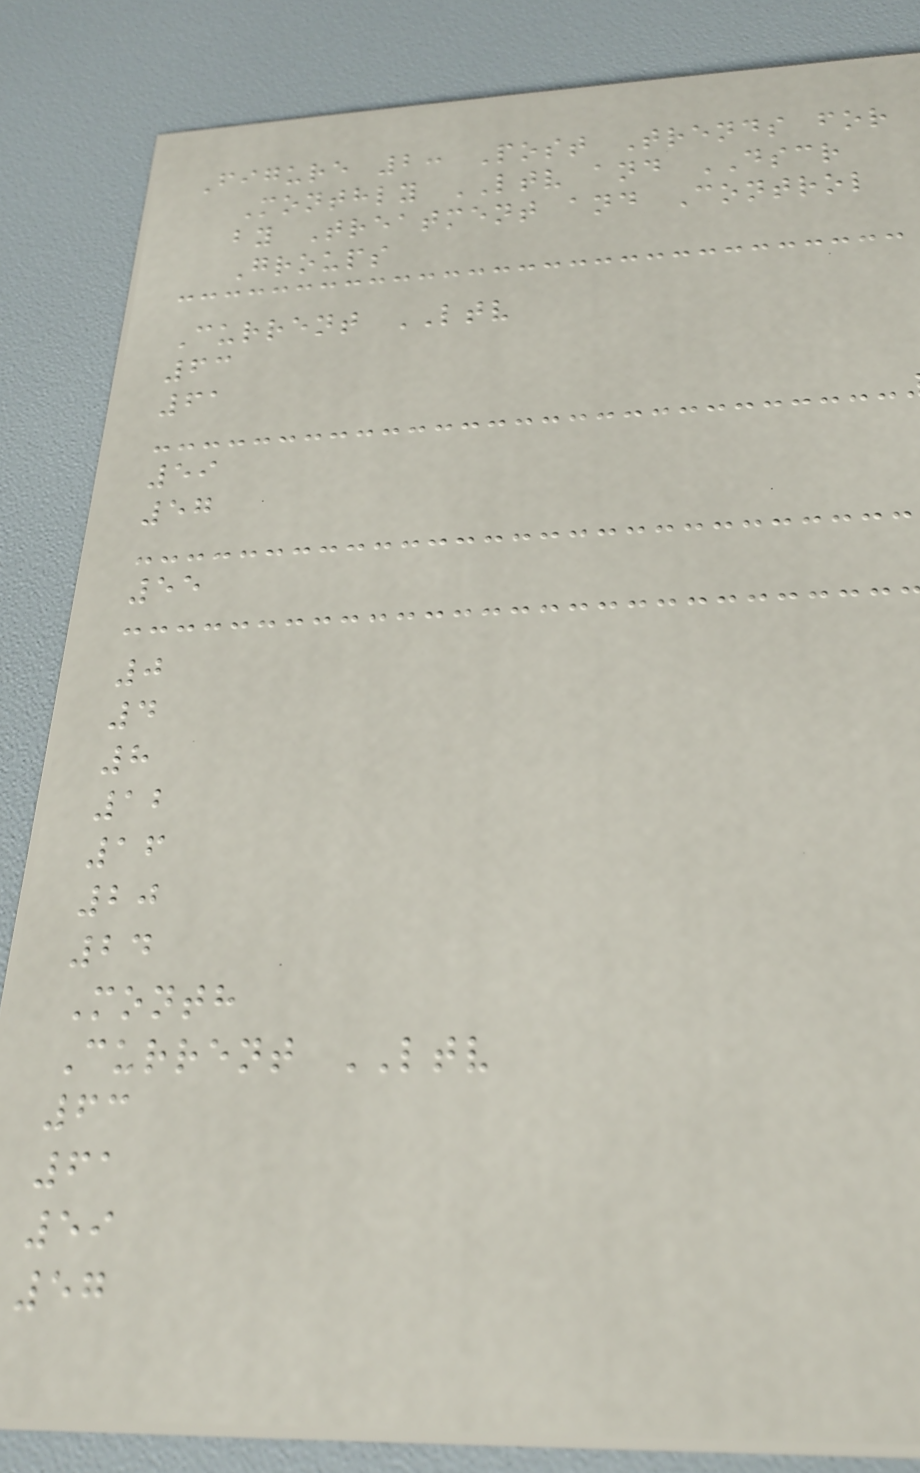Figure 2: Post Trends for
Monthly LTV and DSCR
by Treatment and Control
Groups
Current LTV
63
61
59
57
55
0
4
8
12
16
20
24
Month
Current LTV
63
61
59
57
